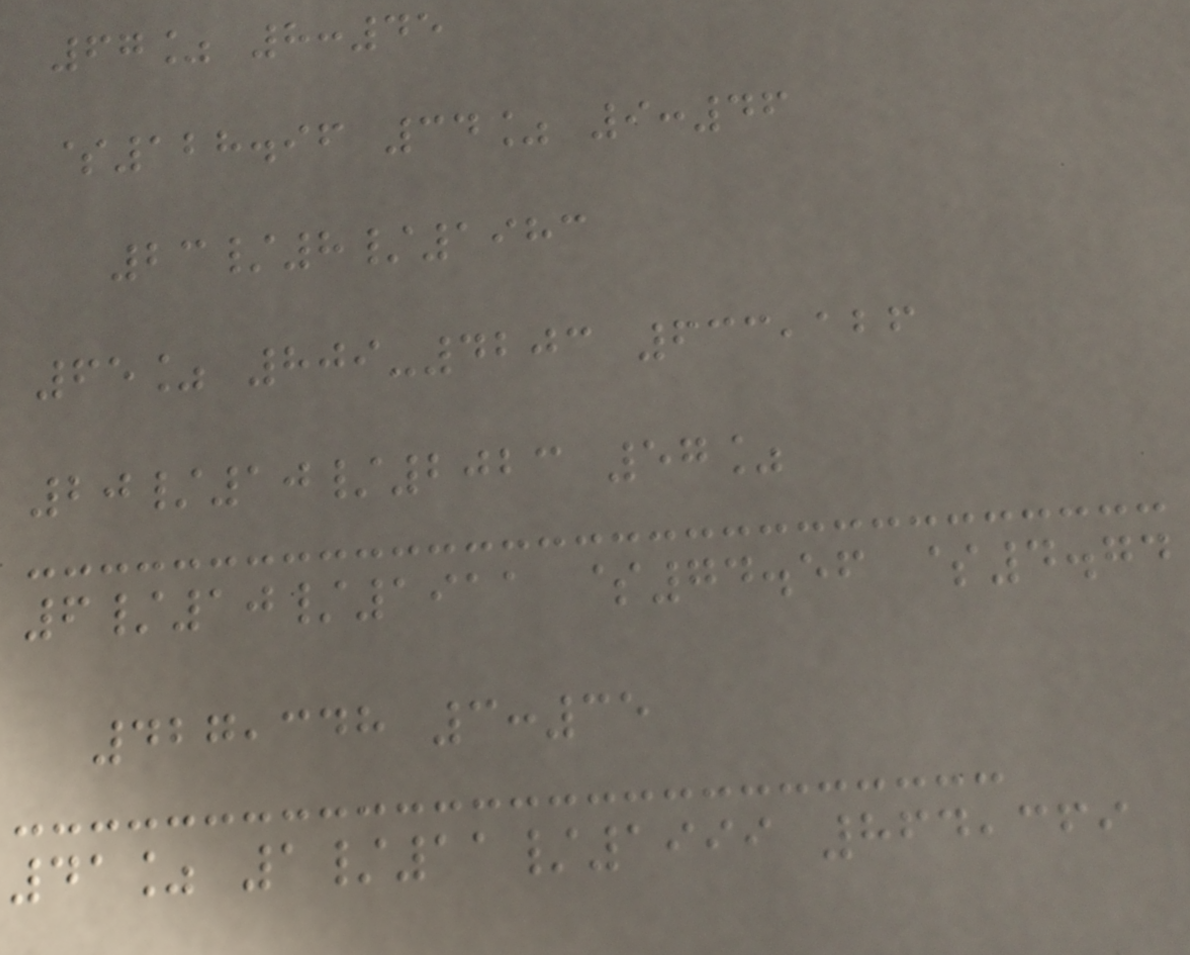67% 8:45
$128.96 34% 9:46
23/8/1983
65% 809-4203 633,126
20/10/2023 57%
6/10/1911 $74.56 $4.74
427,348 3:35
41% 1/11/1999 864,369
